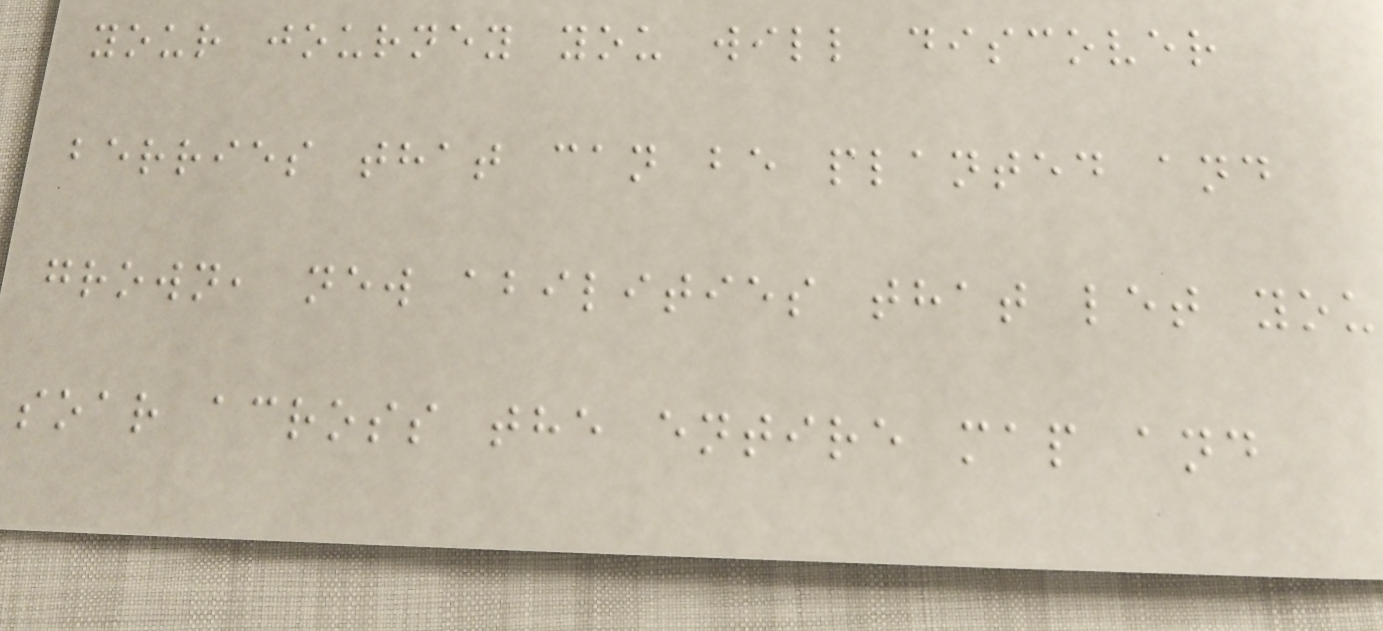your journey you will discover
berries that can be planted and
grown, new abilities that let you
soar across the entire map and
